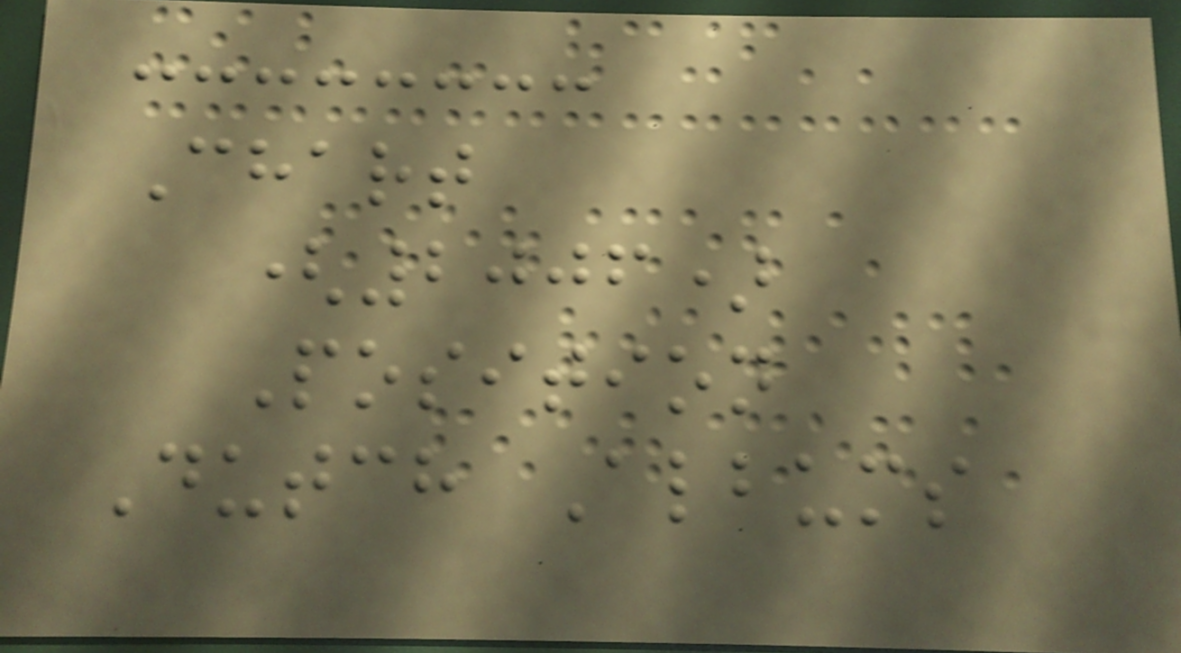Chart
(2006)
Position
Dutch Albums
